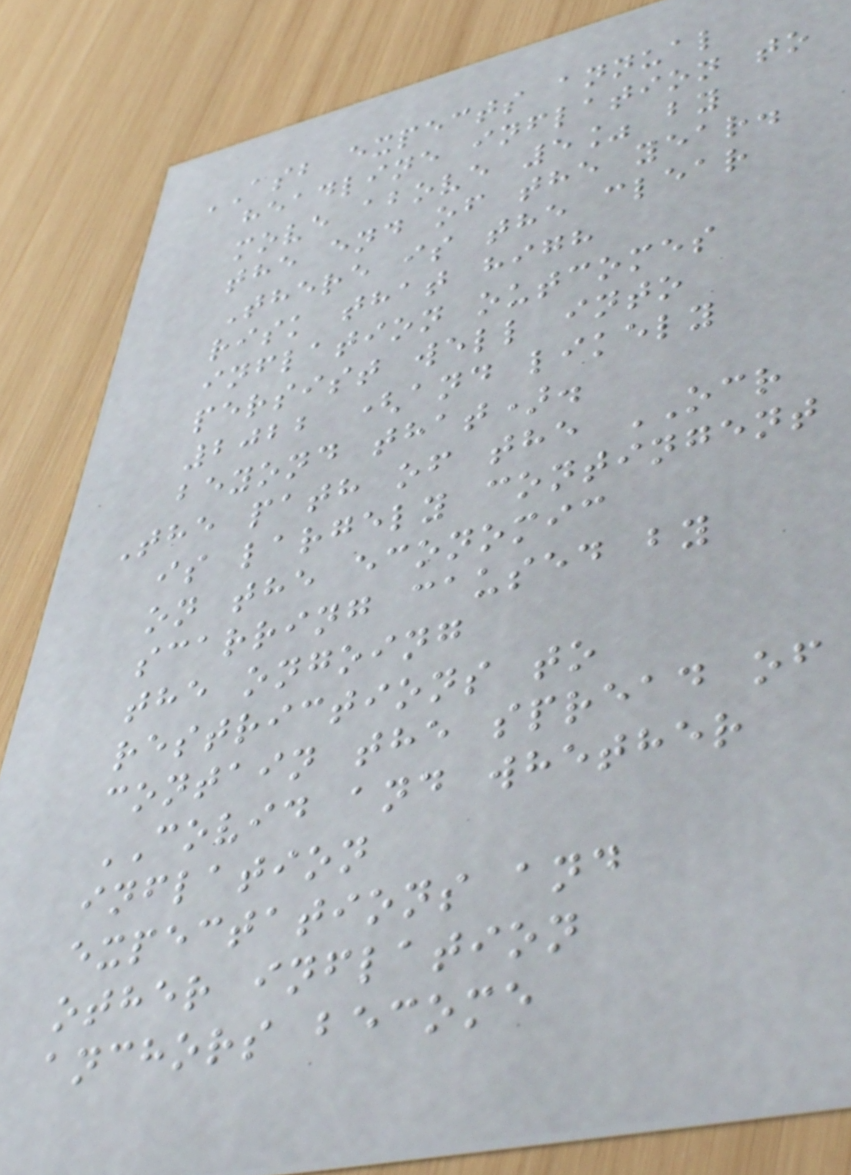ASB expects annual
headline inflation to
move above 5% by
the end of the year.
There is the clear
risk that high
inflation outcomes
persist well into
2022 (and likely
beyond that).
The path of the OCR
is largely contingent
on the economic
scarring caused by
the ongoing
restrictions to
contain the spread of
COVID and whether
inflation
expectations and
other inflation
anchors become
